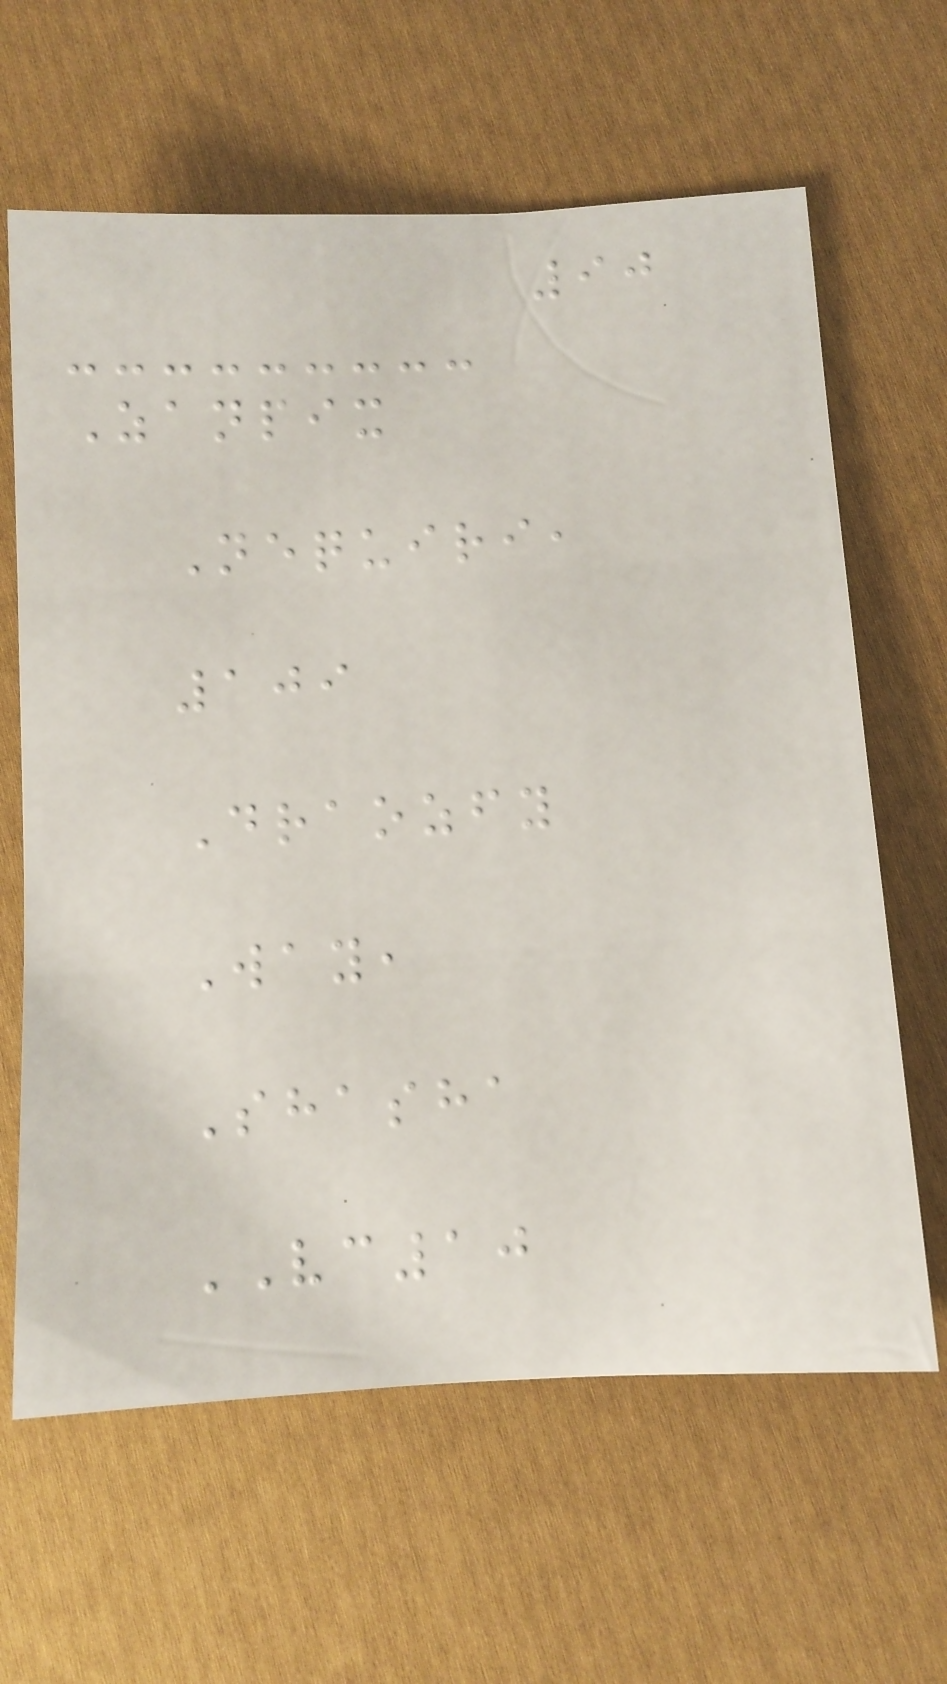90
Zanpix
Nequiri,
109
Draozfy
Way,
Shasha
VC10
